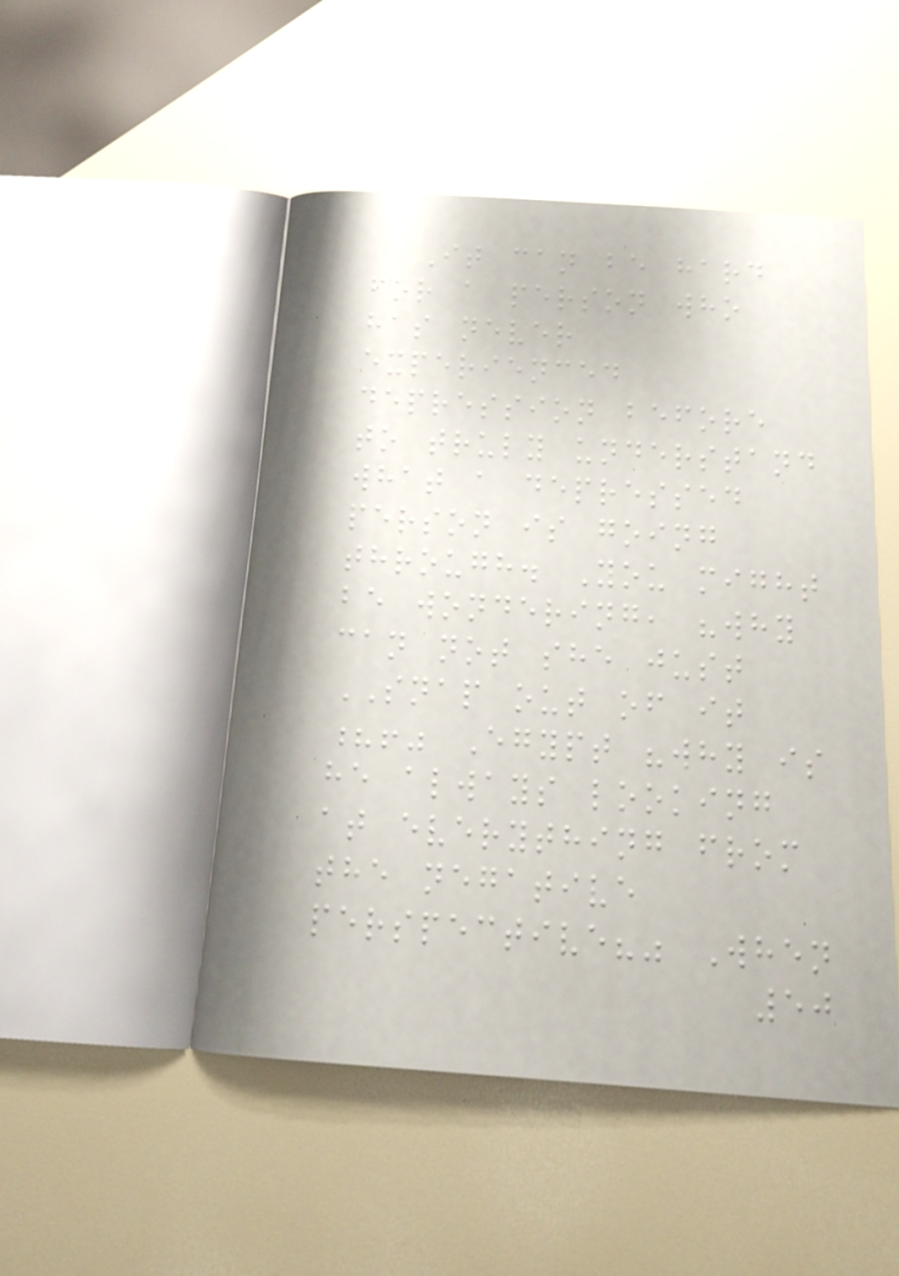It can be hard
for a person who
has never
experienced
depression before
to truly understand
what a depressed
person is going
through. You might
be wondering, "why
can not she just
SNAP out of it
?!" Egypt "why is
he always looking
at everything from
the negative
perspective?" When
50
